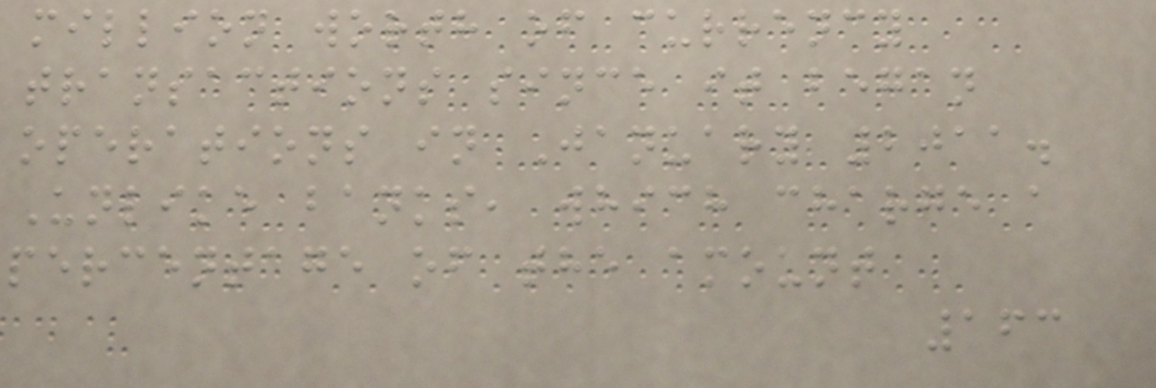million worth of currency
transactions since it began
operations in January 2011.
Unlike banks, which charge a
percentage of the amount
163
